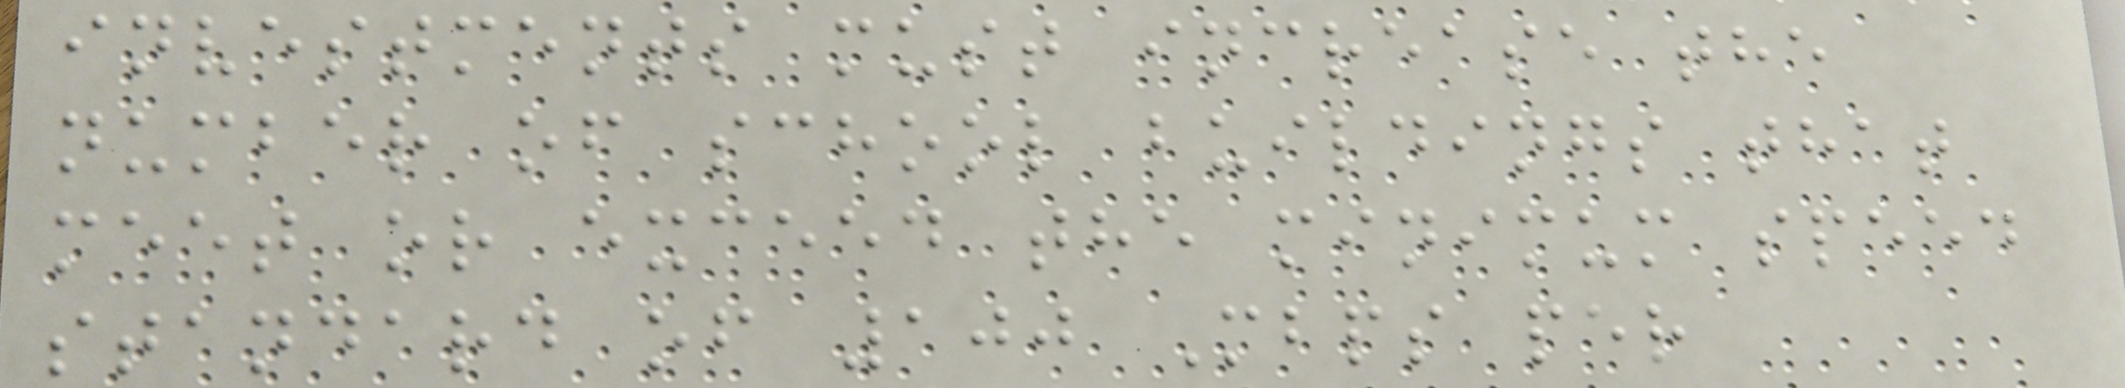investments must increase the
number of school buildings that
meet or exceed the minimum speed
standard of 100 Mbps per
